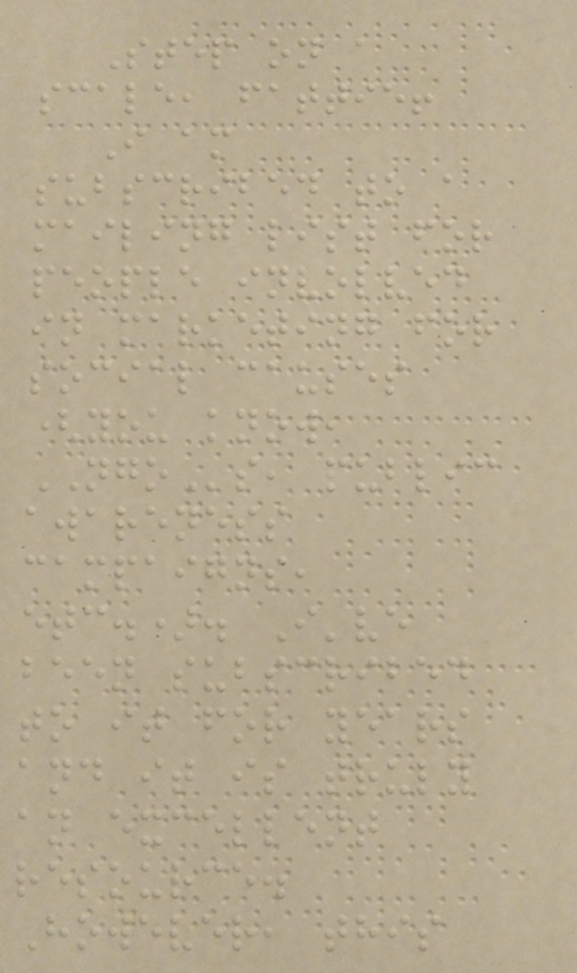Step on a
scale, fattie!
I am
subscribed to a
mailing list for
people involved
in marketing for
social causes
(you know,
NGOs, public
awareness
campaigns,
etc.). I've
been subscribed
to it for years
and it is truly
an excellent
resource.
However, this
